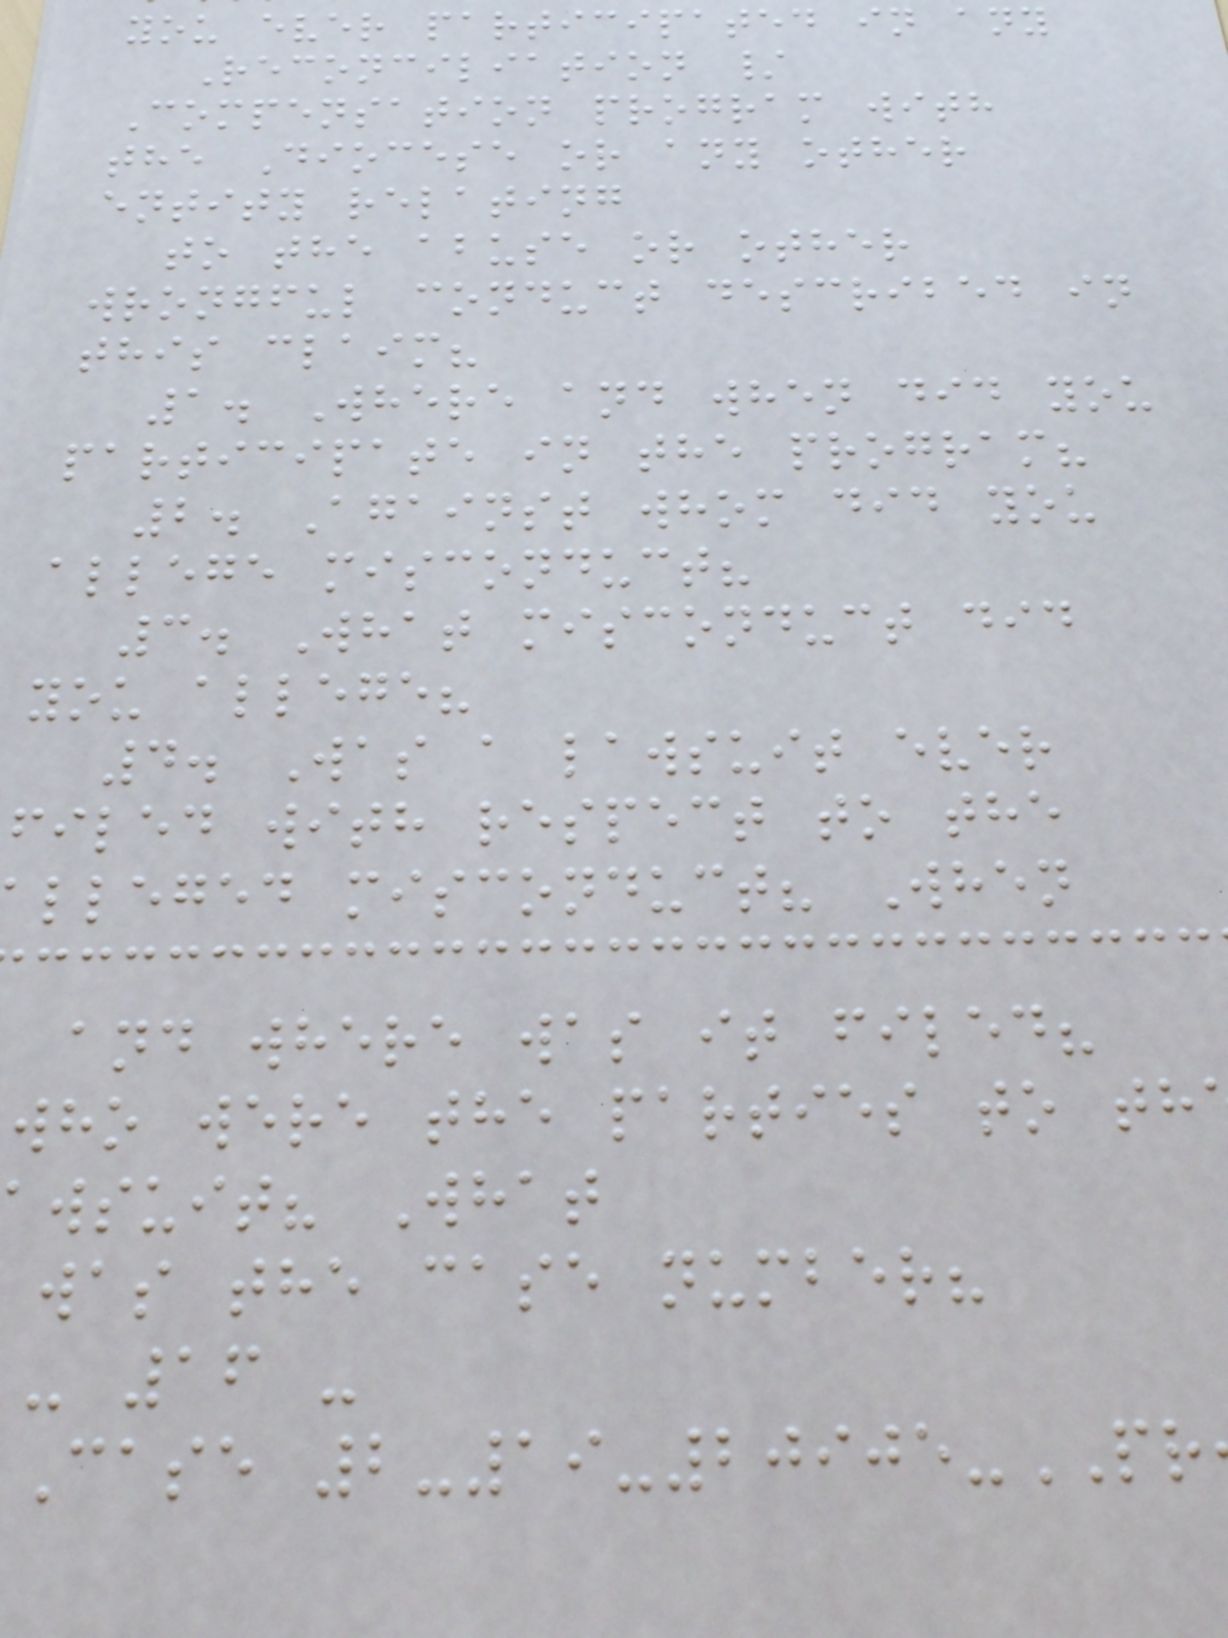you ever participated in any
Reconciliation /
Compensation program with
the Diocese or any other
entity relating
to the abuse or other
wrongful conduct described in
this claim?
1. Where and when did you
participate in the program?
2. Against whom did you
allege misconduct?
3. What misconduct did
you allege?
4. Was a lawsuit ever
filed with respect to the
lleged misconduct? When
and where was it filed?
who were the parties to th
wsuit? What
was the case number?
- 16 -
Case 2-19-20905-PR
